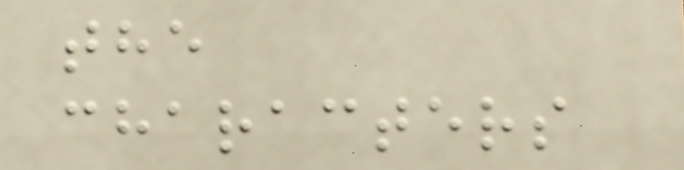the
characters
